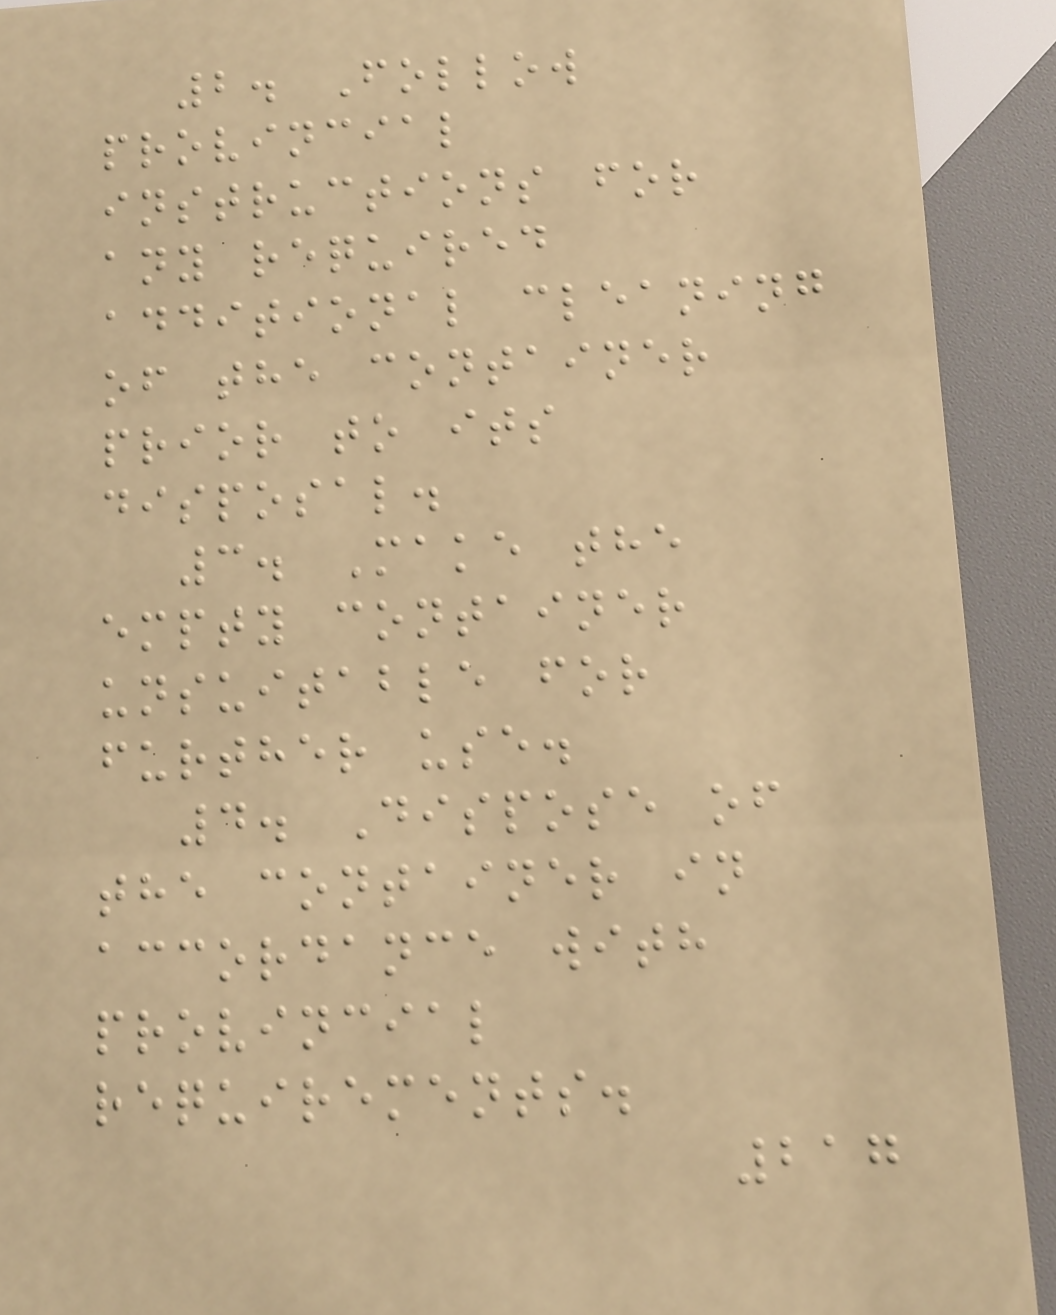2. Follow
provincial
instructions for
any required
additional cleaning
of the container
prior to its
disposal.
3. Make the
empty container
unsuitable for
further use.
4. Dispose of
the container in
accordance with
provincial
requirements.
217
